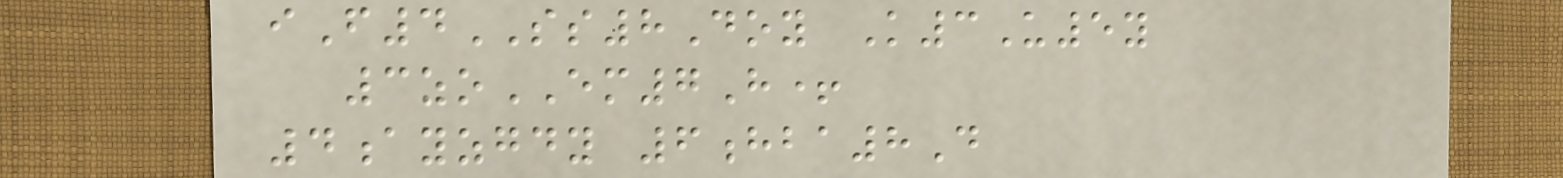iF4SS8Doy K3U5y
3zoEM7H+
4ayzgdy 6hba8D
